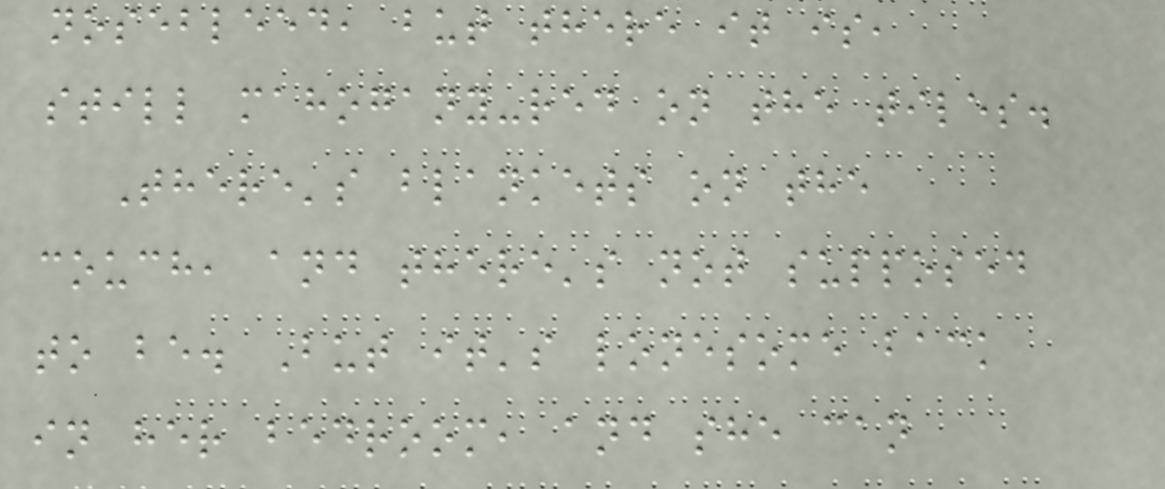nosebleed, but there it is,
still mahogany-red on the tiles.
There's blankets on the
couch, and there's not supposed
to be. But it's lonesome back
in her bedroom, and she can
